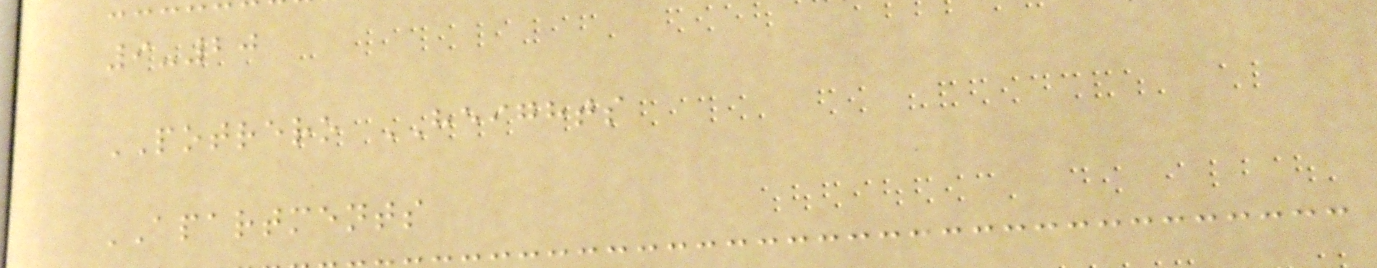9-20
POTRERO HEIGHTS
APARTMENTS
